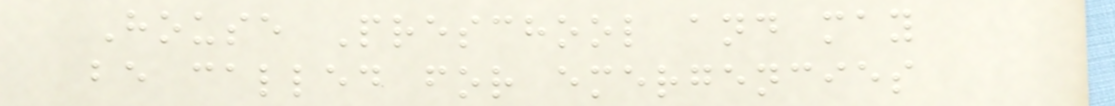House Preschool and may
be called for emergencies
